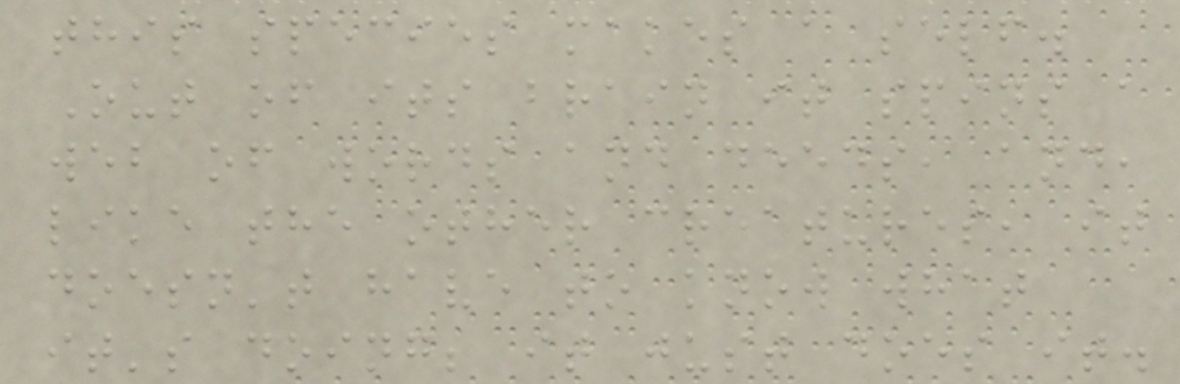this species makes a self.
Out of its brain it spins a
web of words and deeds, and,
like the other creatures, it
doesn't have to know what
it's doing; it just does it.
